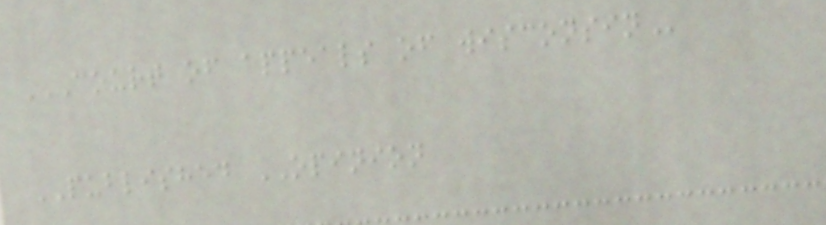COURT OF APPEALS OF WISCONSIN
PUBLISHED OPINION
